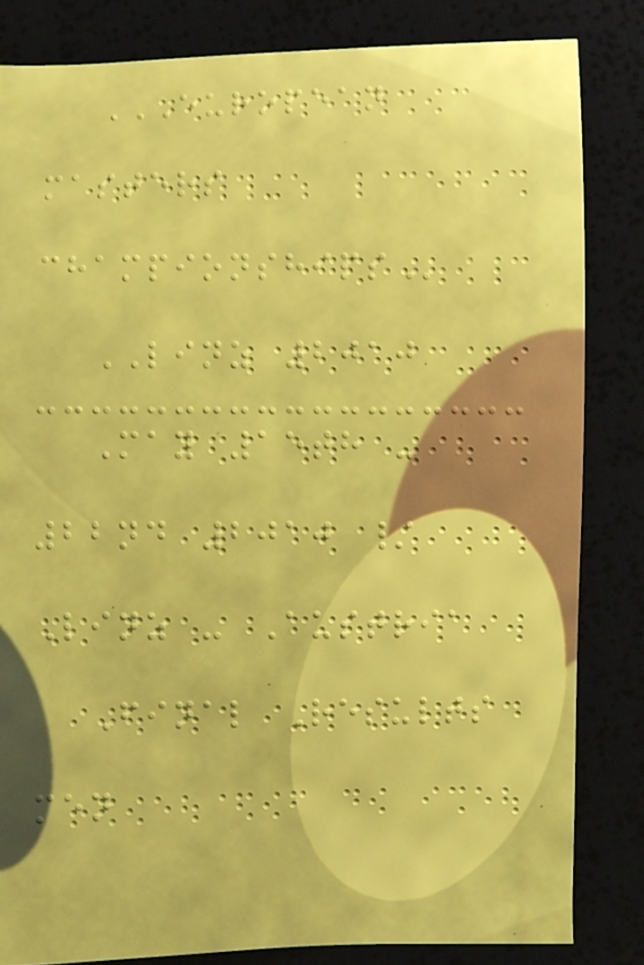EUROPEAN
MASTERS
CHAMPIONSHIPS
LINZ 2010
May 15th -
22nd 2010 /
Linz - Austria
Final Results
men
